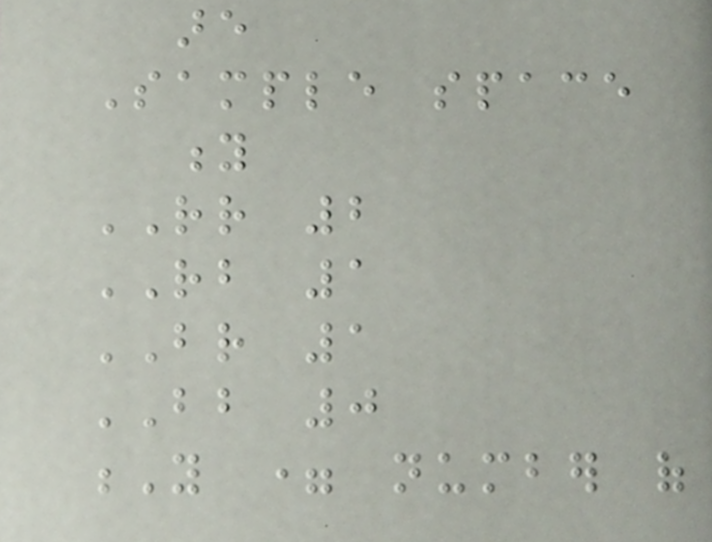are
Sample space
y
RR 2
RB 1
BR 1
BB 0
Y = number of
